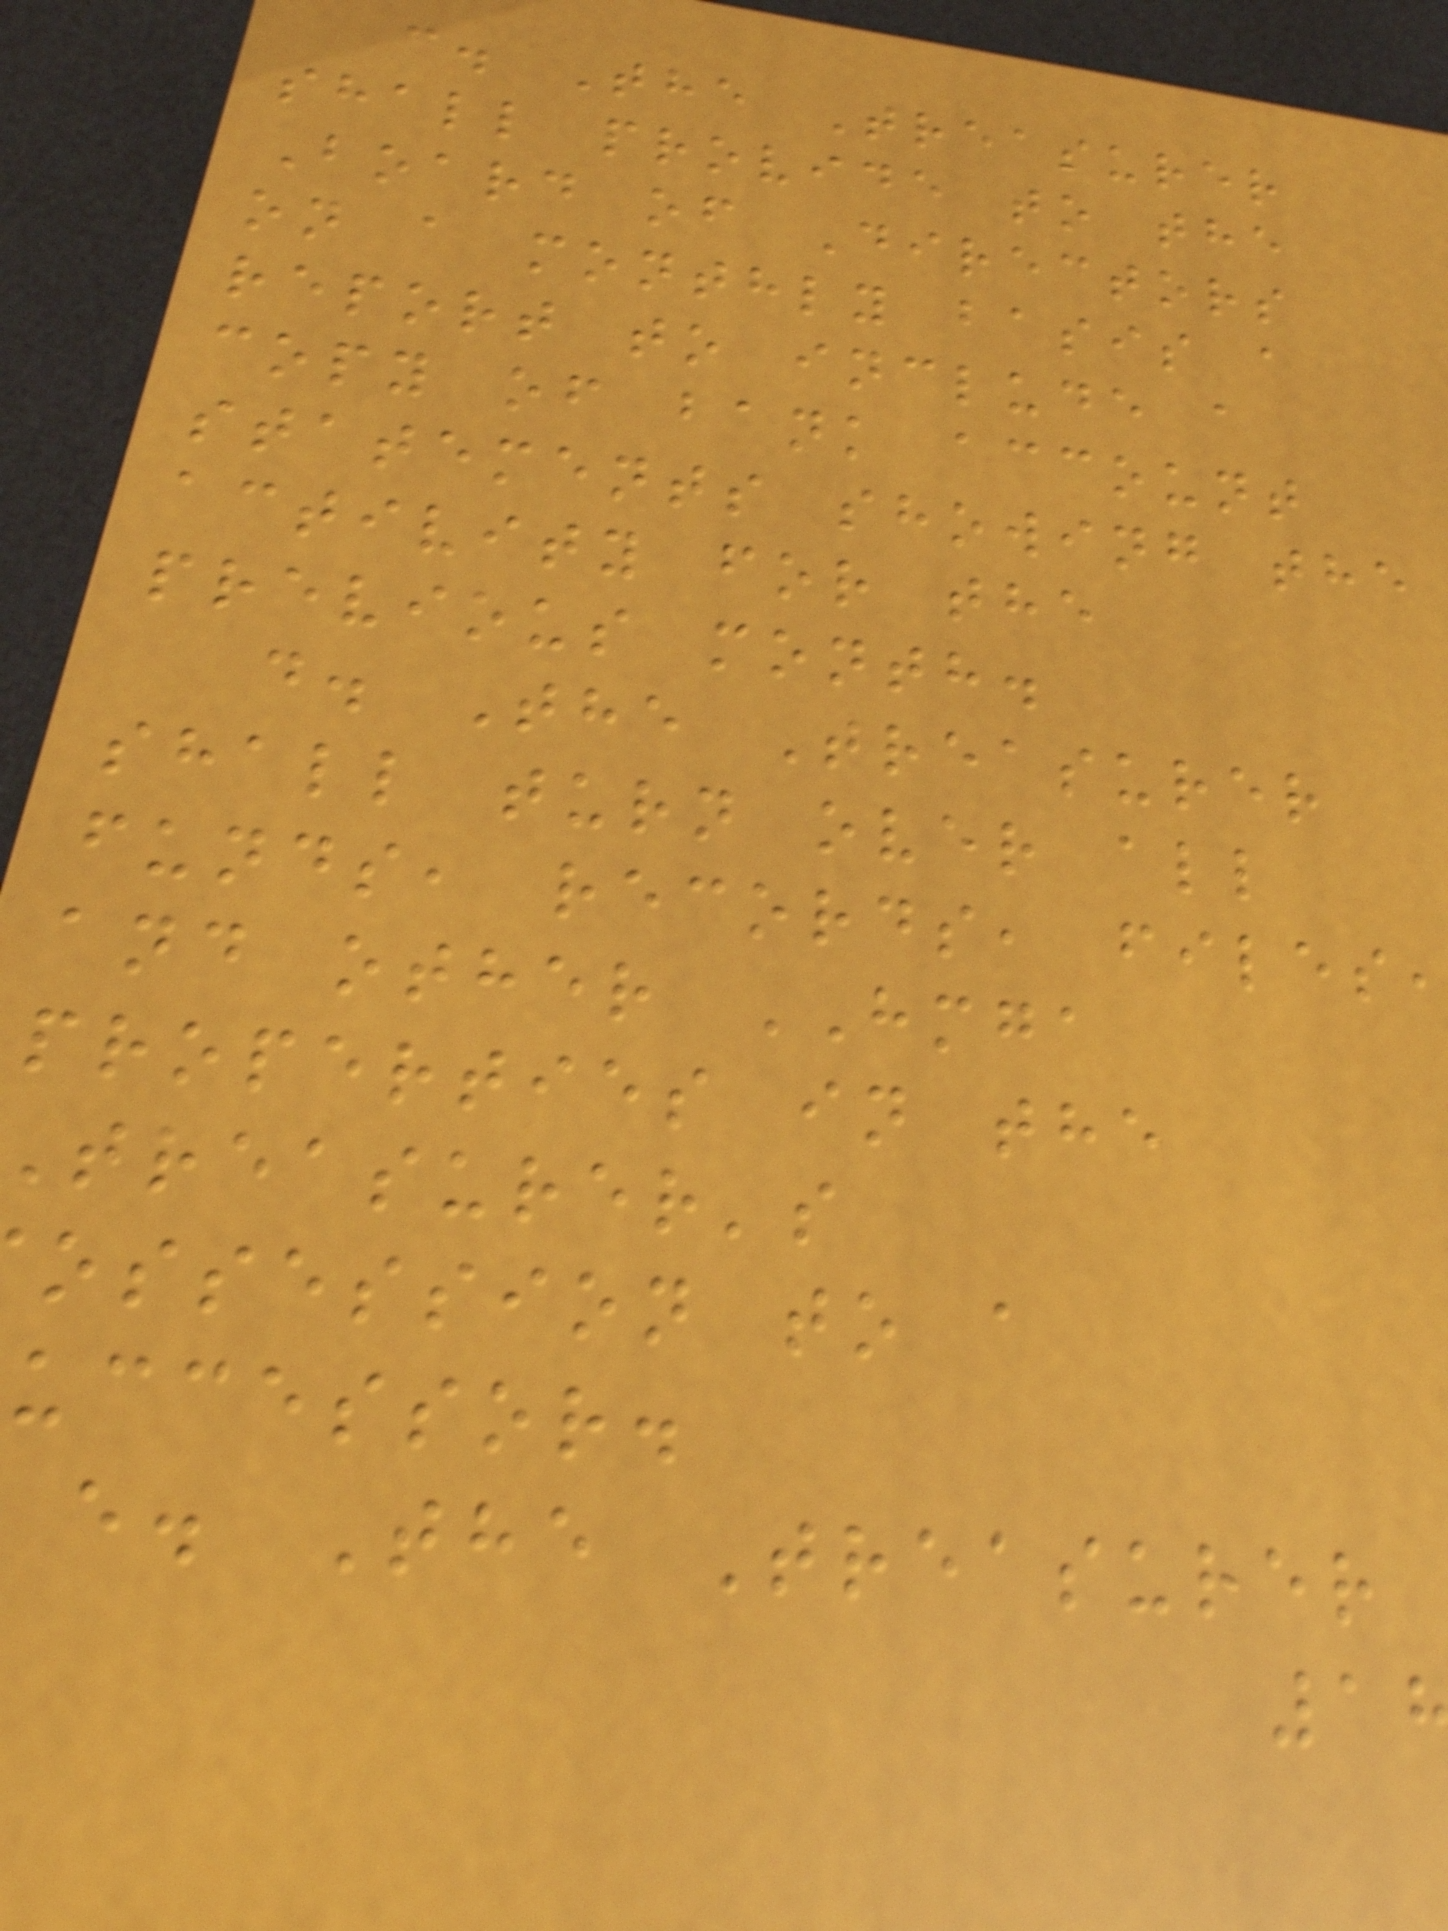c. The Treasurer
shall provide to the
Board of Directors
on a monthly basis a
report to include a
copy of bank account
statements showing the
activity for the
previous month.
d. The Treasurer
shall turn over all
funds, records, files,
and other HMGA
properties in the
treasurer's
ossession to a
uccessor.
e. The Treasurer
